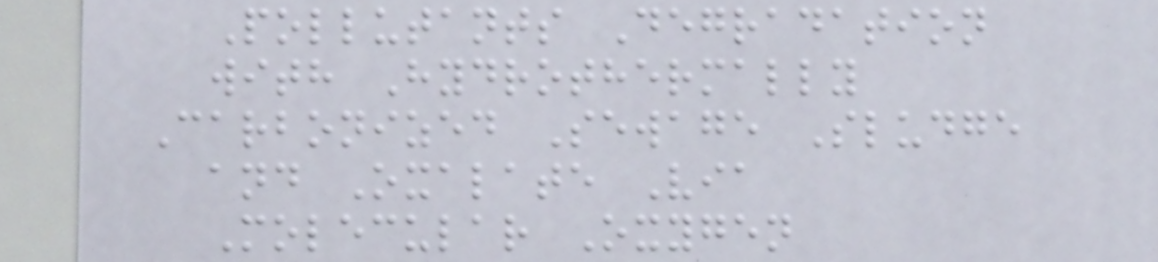Pollutants Degradation
with Hydrothermally
Carbonized Sewage Sludge
and Oxalate Via
Molecular Oxygen
